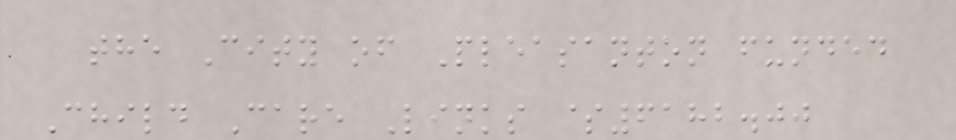the City of Pleasanton funded
Child Care Links $6182.00
